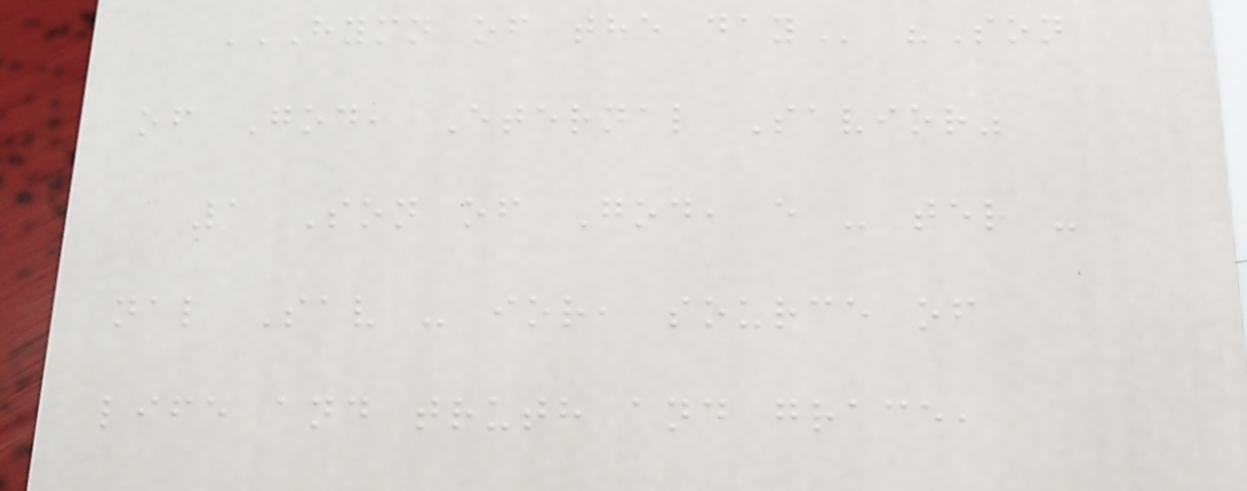HYMN OF THE DAY "Son
of God, Eternal Savior"
1 Son of God, e - ter -
nal Sav - ior, source of
life and truth and grace,
